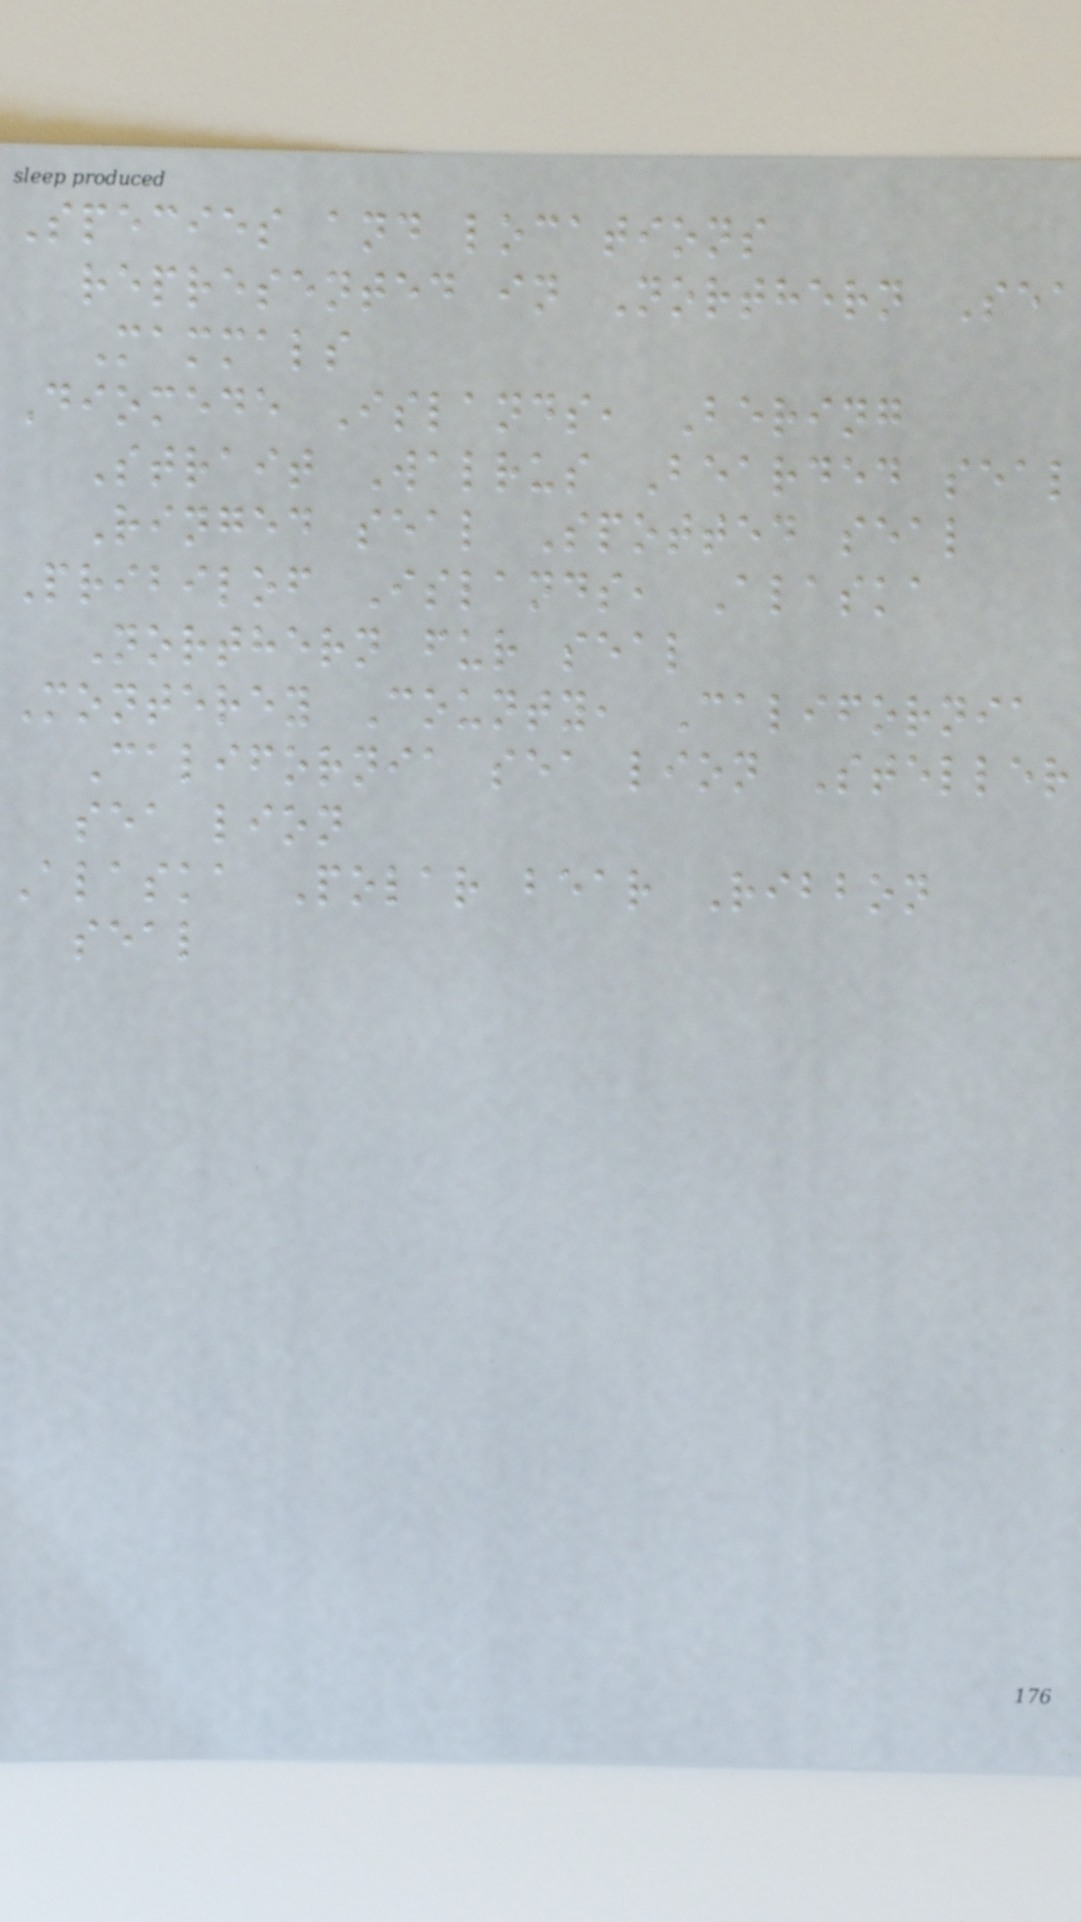Species and locations
represented in Northern Sea
Mammals
Diomede Islands, Bering
Strait Walrus Bearded seal
Ringed seal Spotted seal
Pribilof Islands, Alaska
Northern fur seal
Monterey County, California
California sea lion Steller
sea lion
Alaska Polar bear Ribbon
seal
